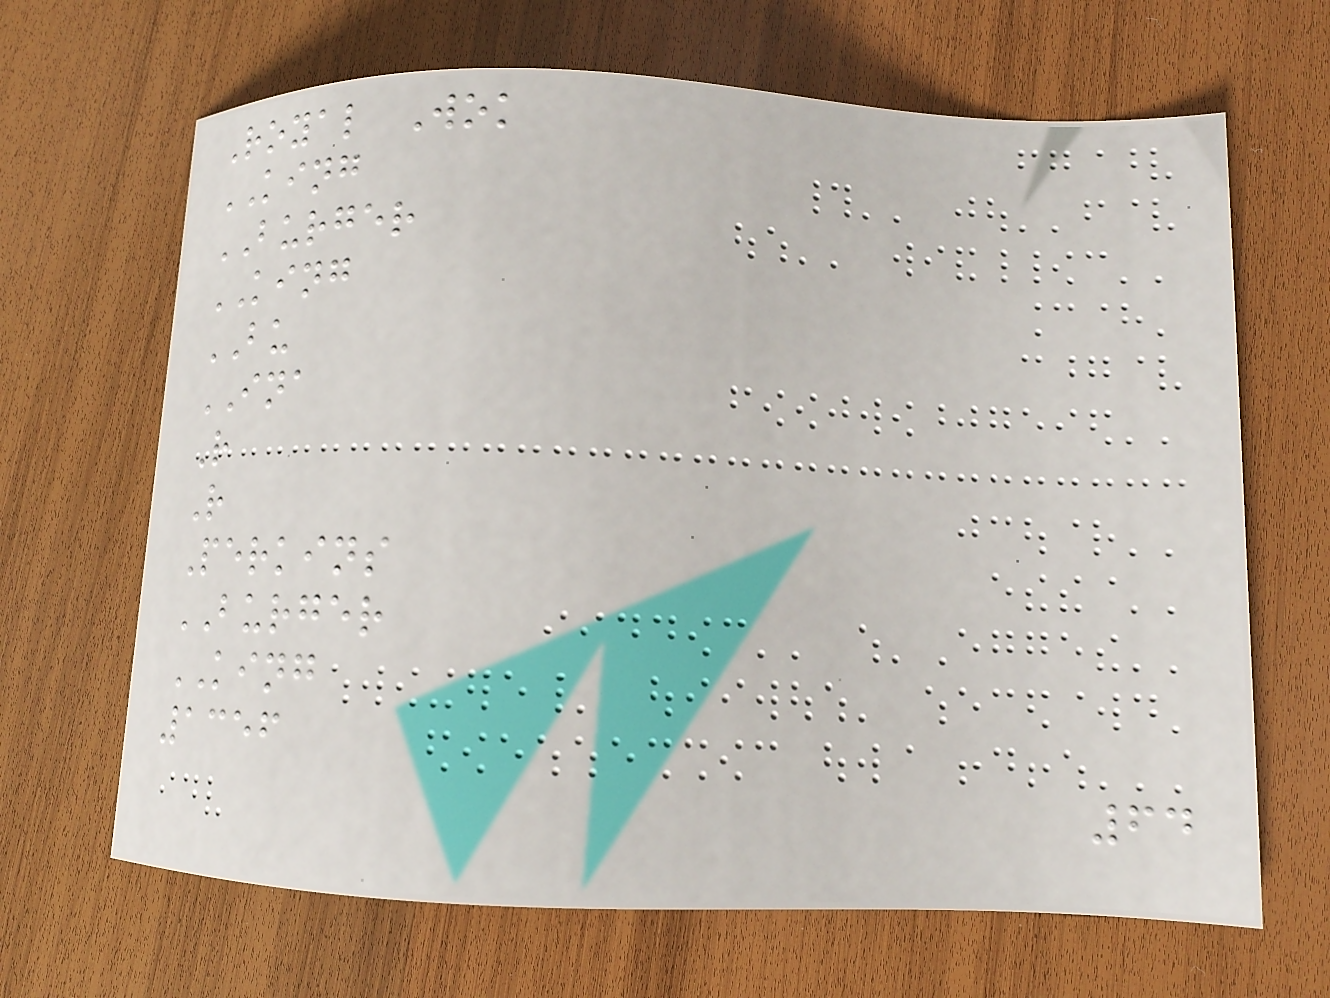Royal Wok
KING
BURGER
KING
BU
INA
R
R
Perkins
BURGER
KING
1356
64
